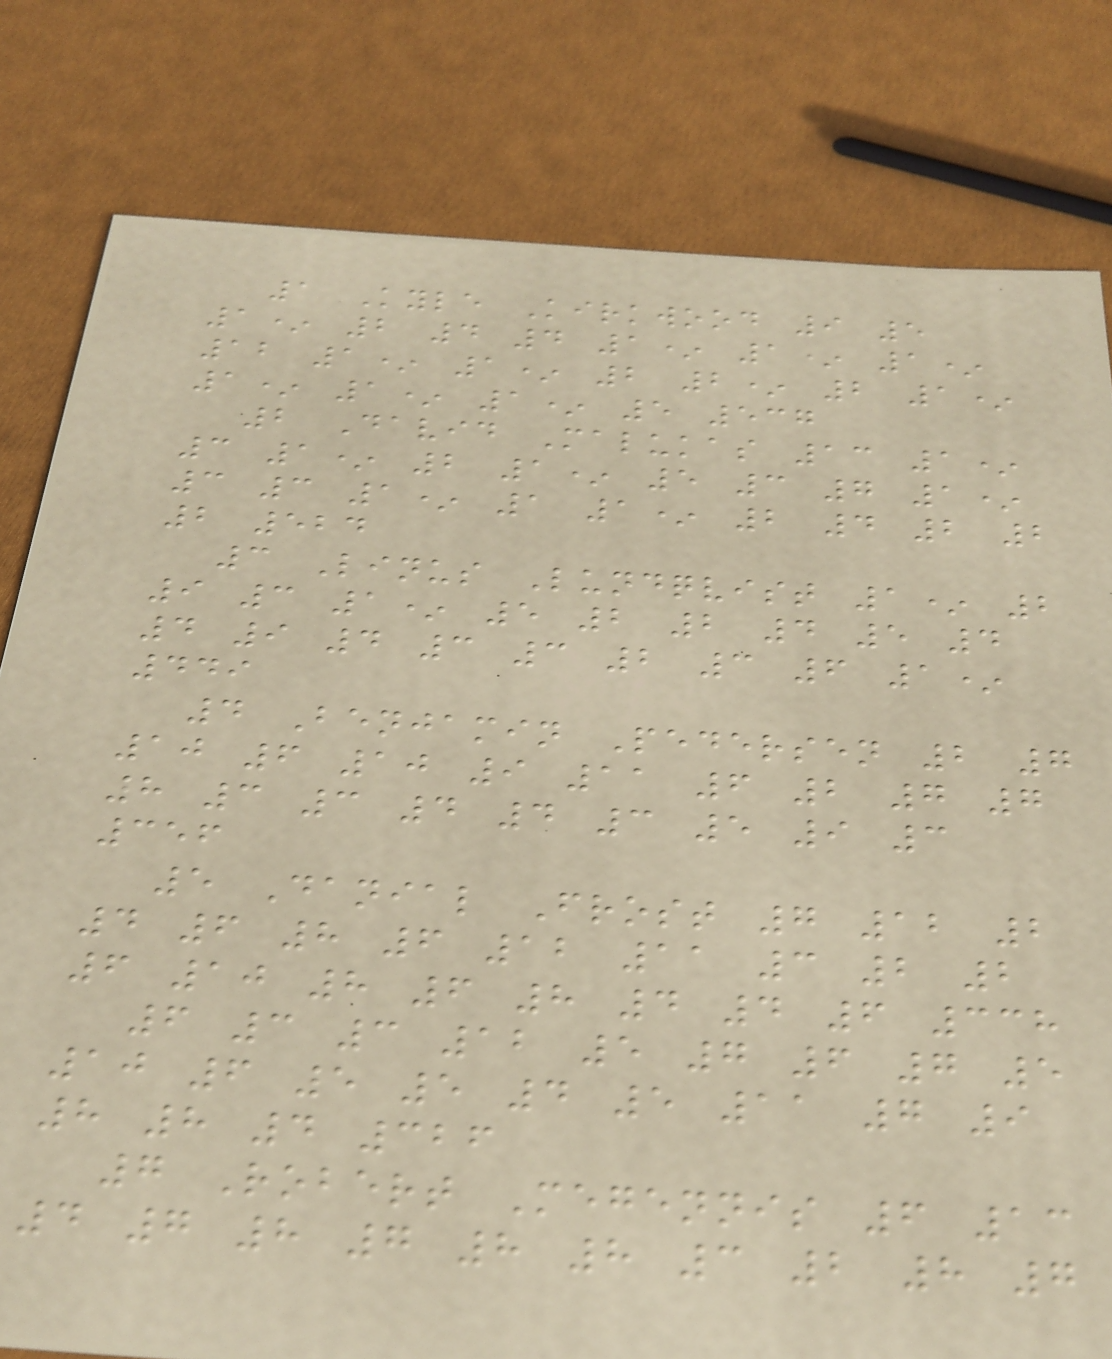1 Kyle Kirkwood 9 5
1* 2 4 4 1* 1* 1*
12 1* 1* 2 2* 2 1*
1* 1* 1* 5 537
2 David Malukas 13 1*
3 1* 2 1* 5 3 7 1*
3 3 1* 1 1* 2 4 2 2
2 524
3 Linus Lundqvist 1* 2
9 3 1* 5 2 2 4 5 4
4 9 4 3 3 2 3 6 1*
449
4 Benjamin Pedersen 2 7
10 6 10 9 11 6 2 7 7
8 3 3 4 4 3 5 9 3
356
5 Danial Frost 7 12 2
4 6 8 6 12 11 3 2 2
6 10 8 6 8 4 4 6 338
6 3 3 12 5 7 6 7 5
10 6 5 5 4 5 11 7 9
8 8 4 326
7 Robert Megennis 6 13
4 7 8 7 8 8 3 2 8 7
